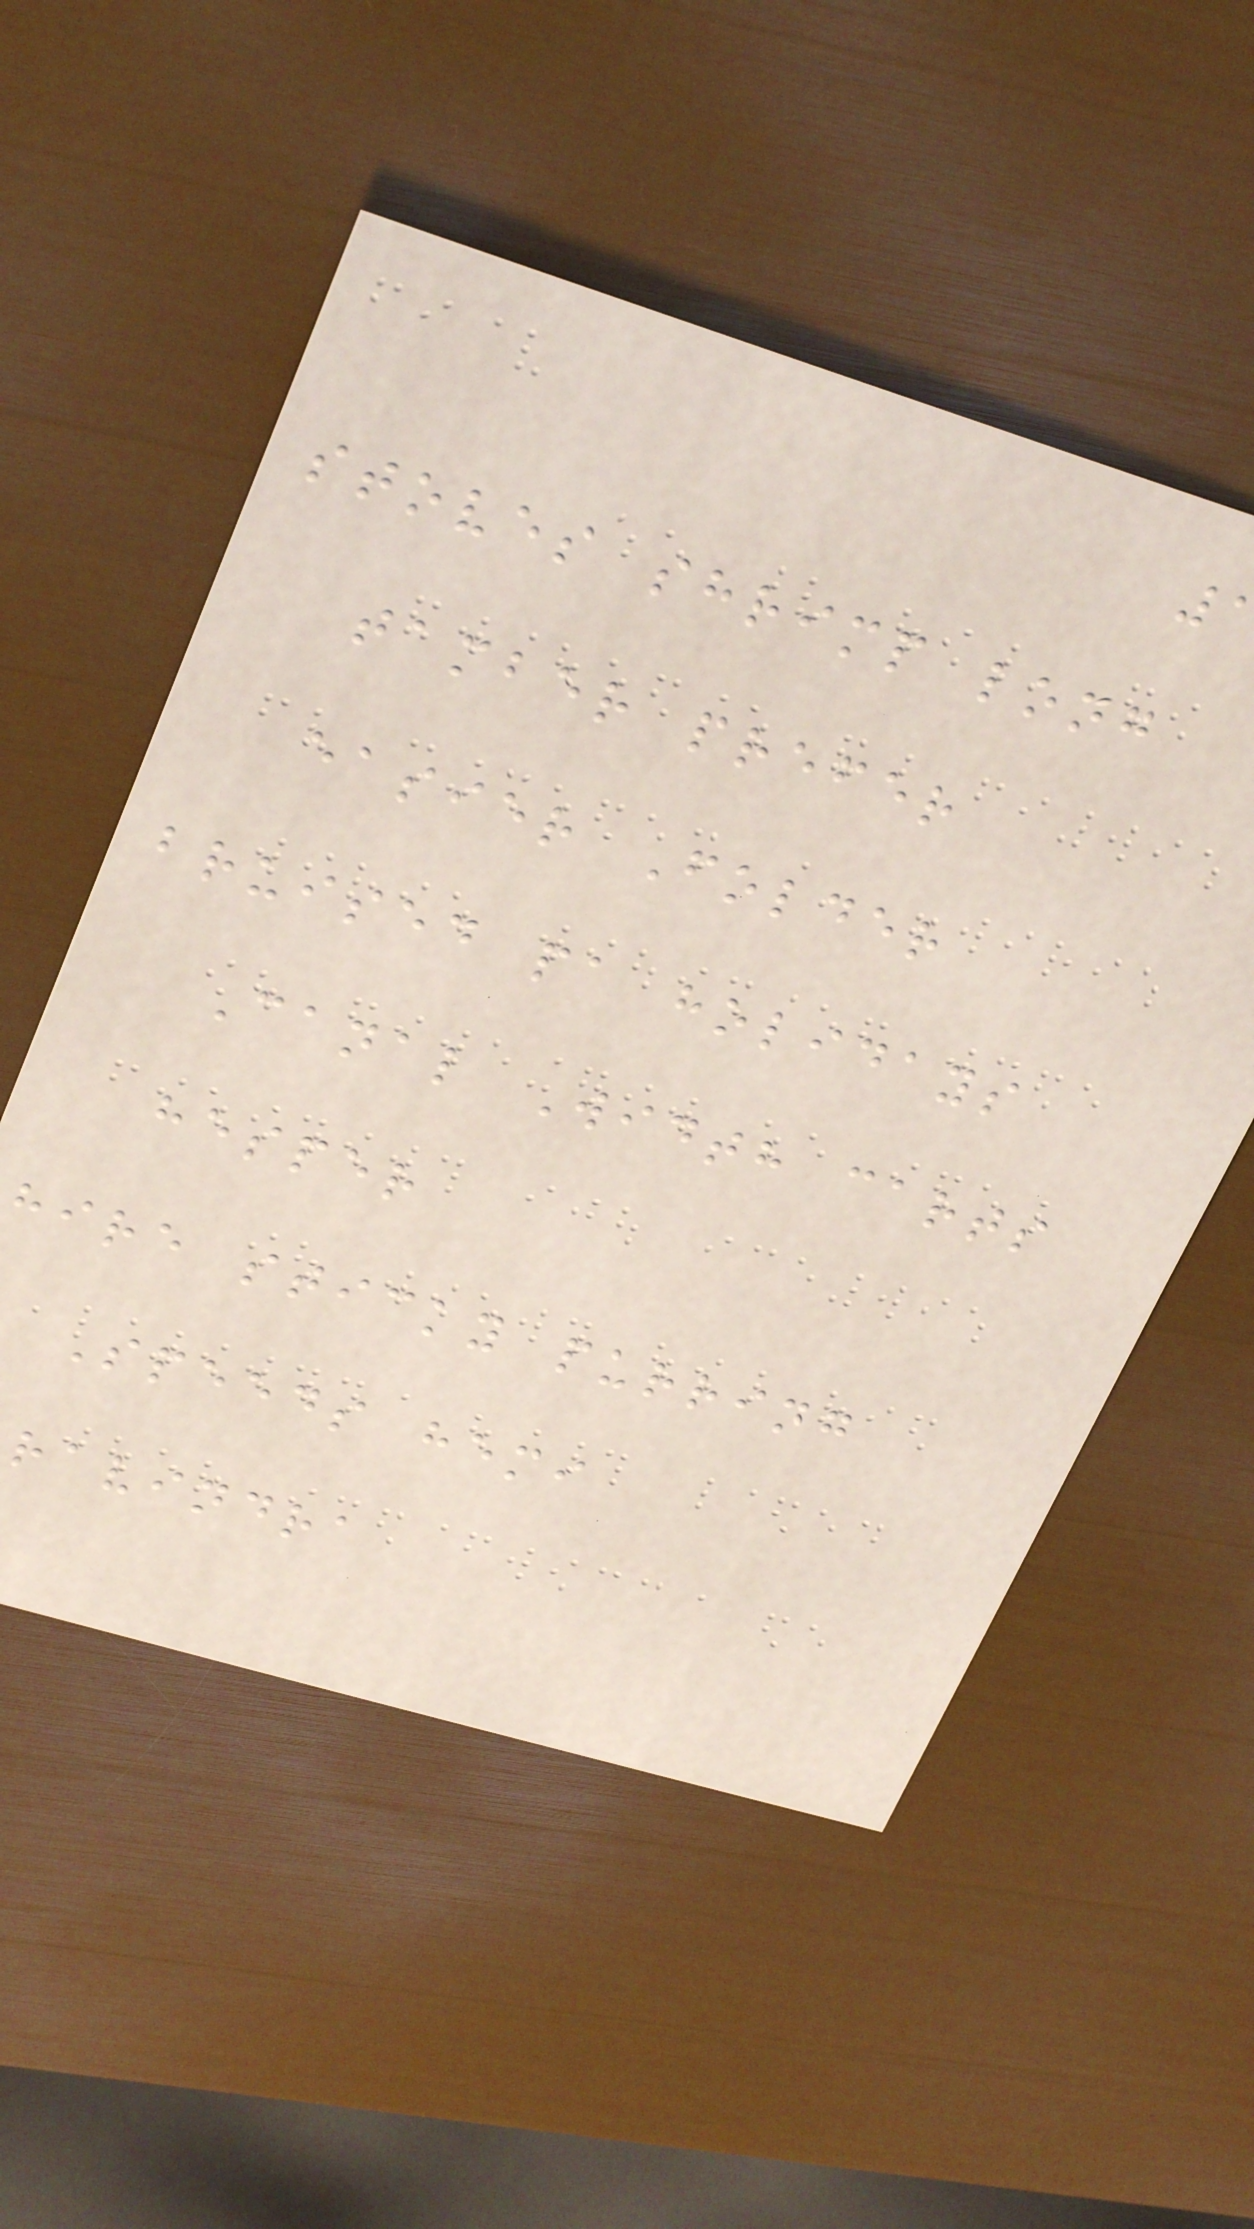stoves shrimp long
tamber prefer
easier Folder
bruised pa holidays
Canal Width carts
hesper
hire sticky purring
Speeds hemi
ravindra
